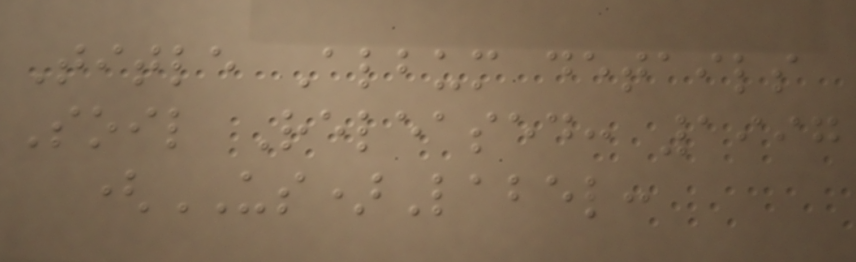Title Album details
Soil Released: 1997
(US)Label:
